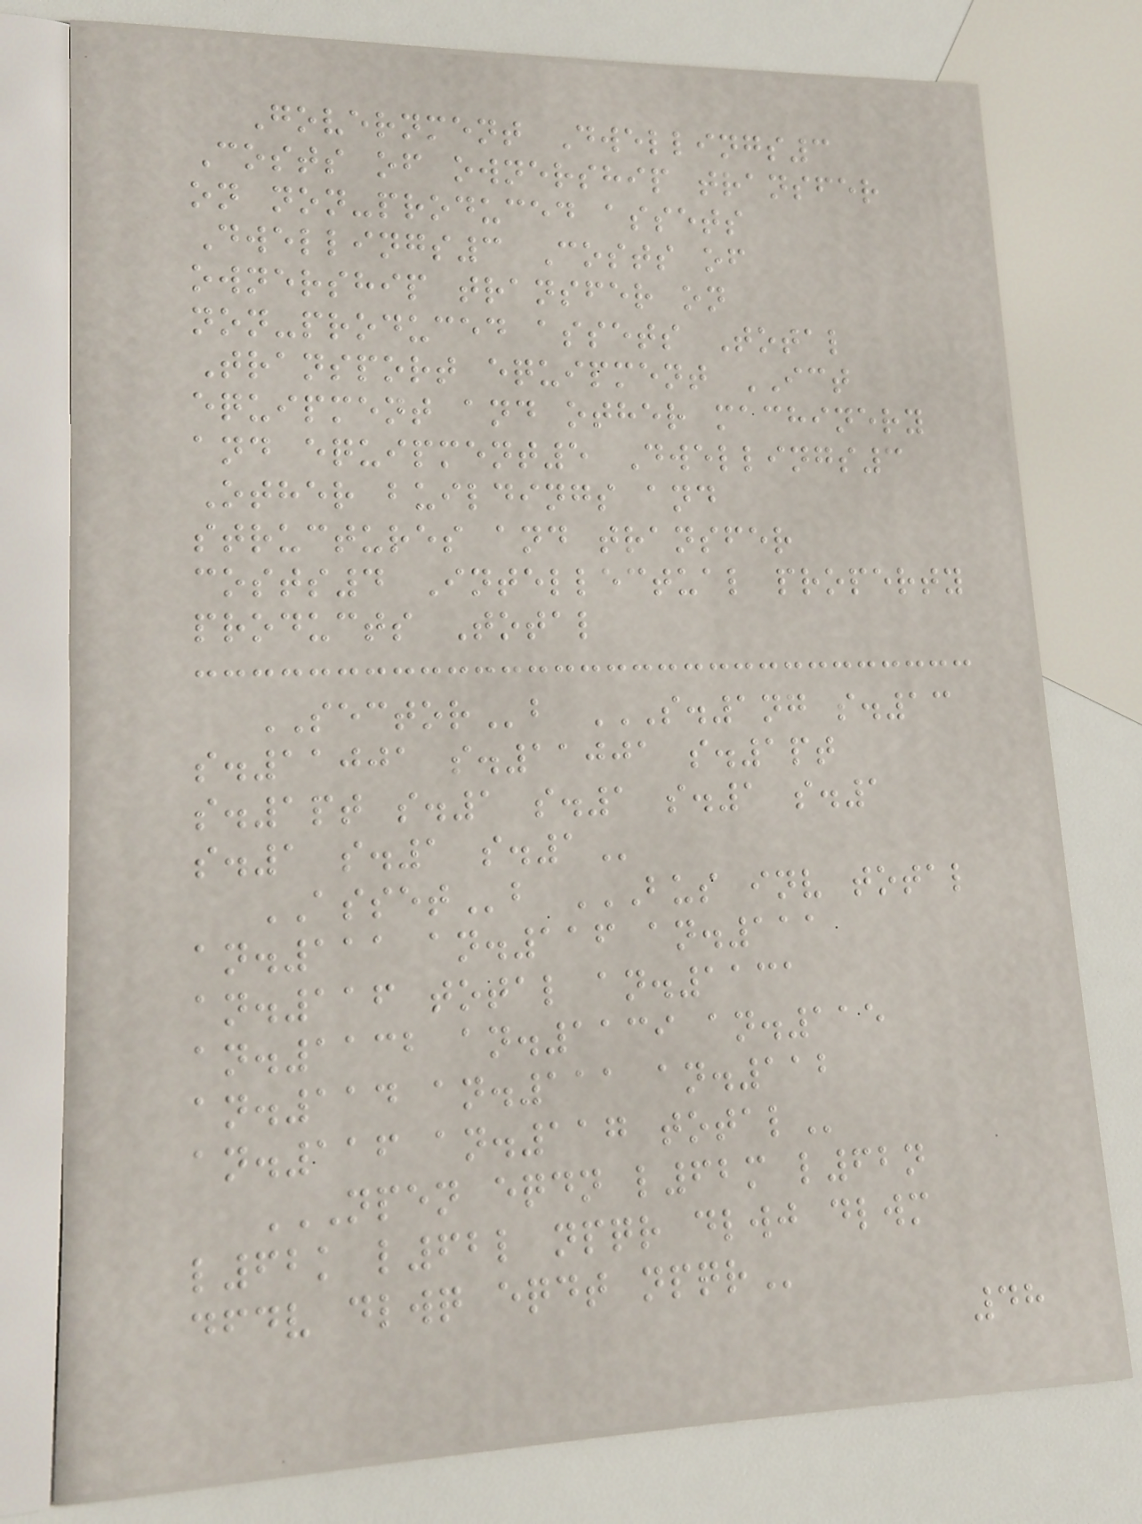Government Dwellings3
Costs of ownership transfer
on non-produced assets
Dwellings3 Costs of
ownership transfer on
non-produced assets Total
Transport equipment ICT
equipment and other machinery
and equipment5 Dwellings3
Other buildings and
structures and transfer
costs4 Intellectual property
products Total
SECTORb S.1NG S.13
S.11001 S.11001 S.1PT
S.1PT S.1 S.1 S.1 S.1
S.1 S.1 S.1
ASSETb BUS INV TOTAL
AN.111 AN.116 AN.111
AN.116 TOTAL AN.1131
AN.1132 AN.1139 AN.115
AN.114 AN.111 AN.112
AN.116 AN.117 TOTAL
NPEN EQDN L62M L62N
L62K L62L NPQR DLWJ DLWM
DFDV DLWQ EQDT NPQR
48
